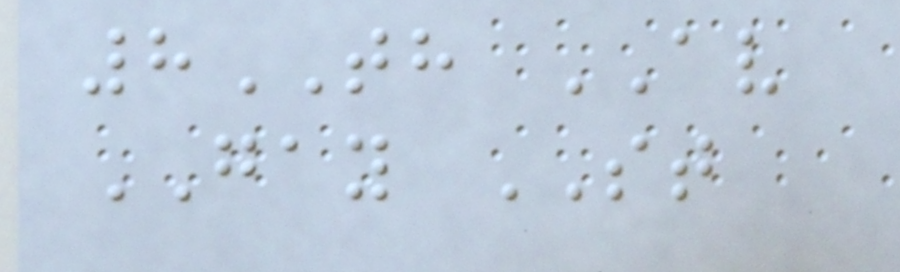8TH AV
GAY ST
